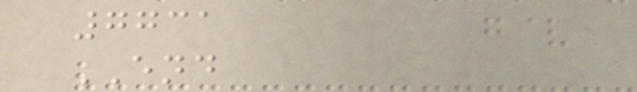7731
END
